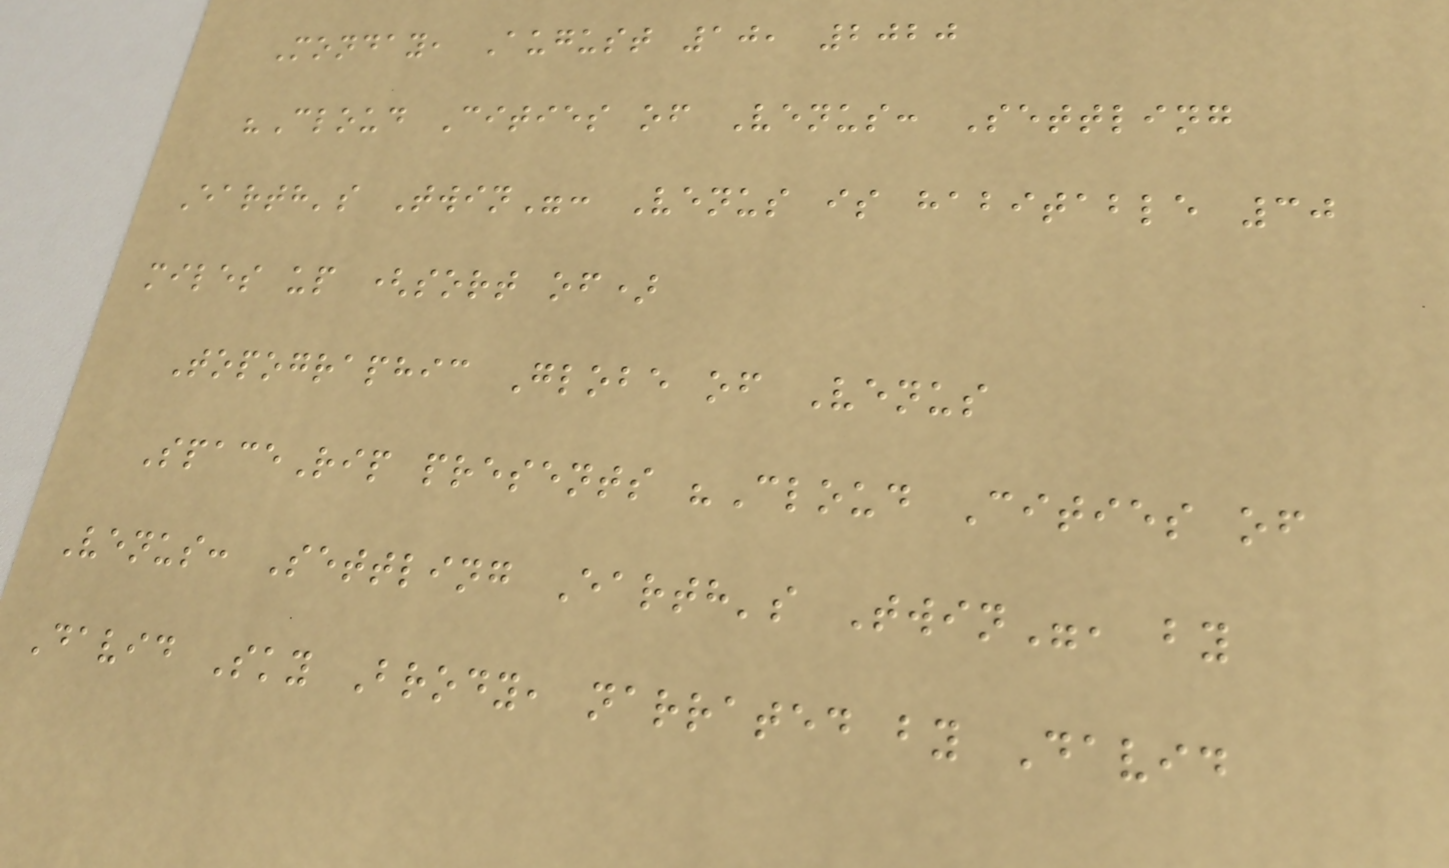Monday, August 10, 2020
"Cloud Cities of Venus: Settling
Earth's Twin": Venus is habitable 30
miles up (sort of)
Topographic Globe of Venus
SpaceRip presents "Cloud Cities of
Venus: Settling Earth's Twin", by
David Sky Brody, narrated by David
